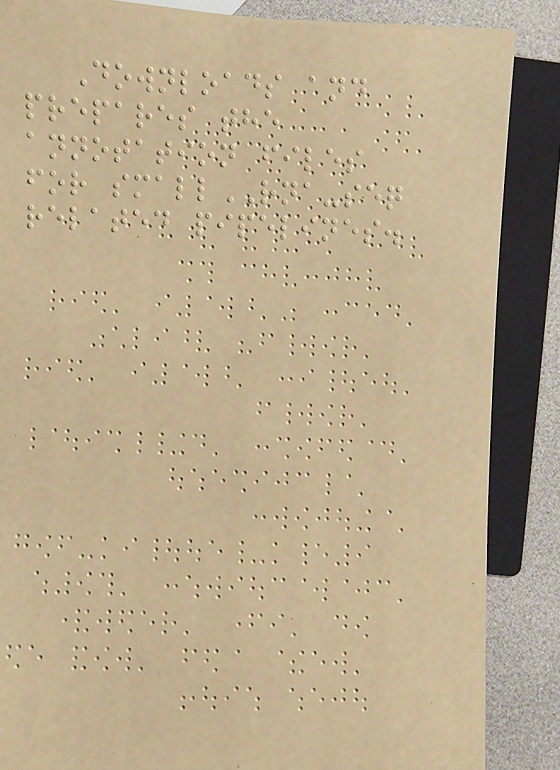Downloads and
prepares the
annotation files
for smallRNA-seq
related pipelines.
